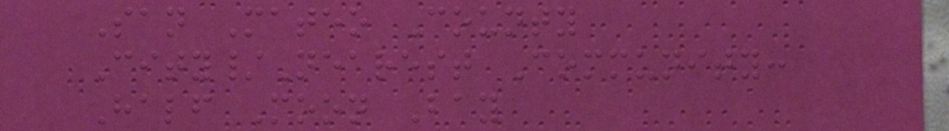San Mateo County
City/Nearest Community:
Half Moon Bay
